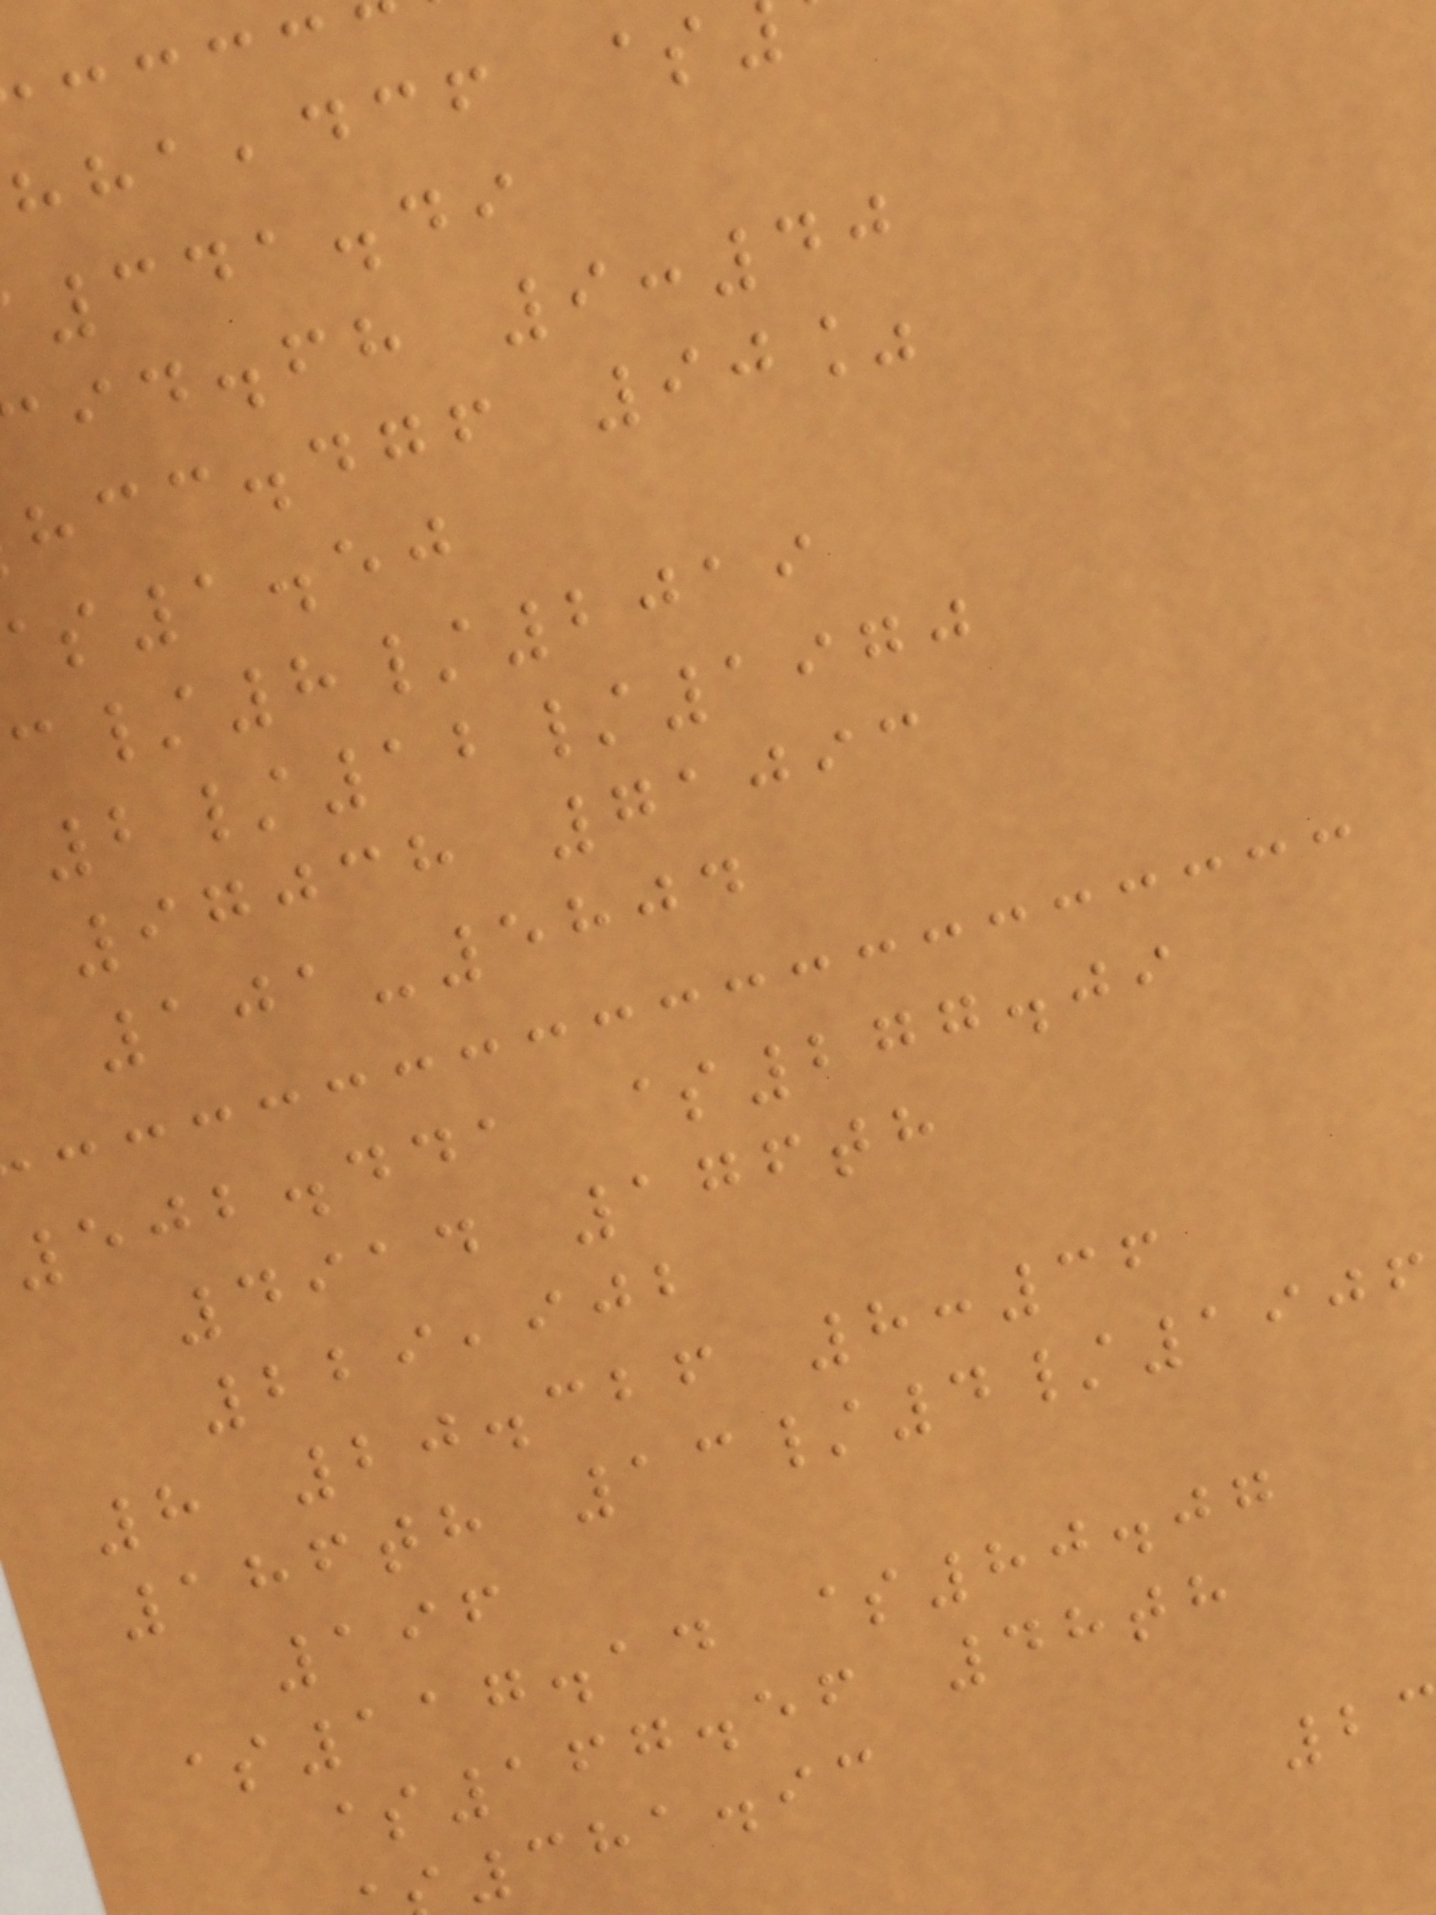,dcf $
341.49
id.fh 9:40
hcc.dgf 90%
1.50
/8/2019
2/12/1970
97038 71093
101-5804
502.441 $277.09
4914 176th
229,902
8 20.326 8:36
186th 13/4/1906
196
$117.14 $80.07
$167.56 48th
381.93
